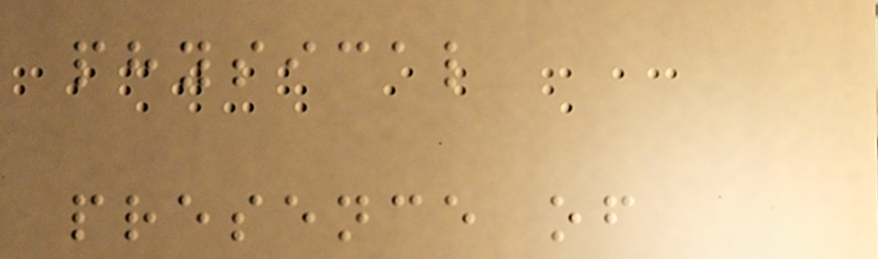physical
presence of
